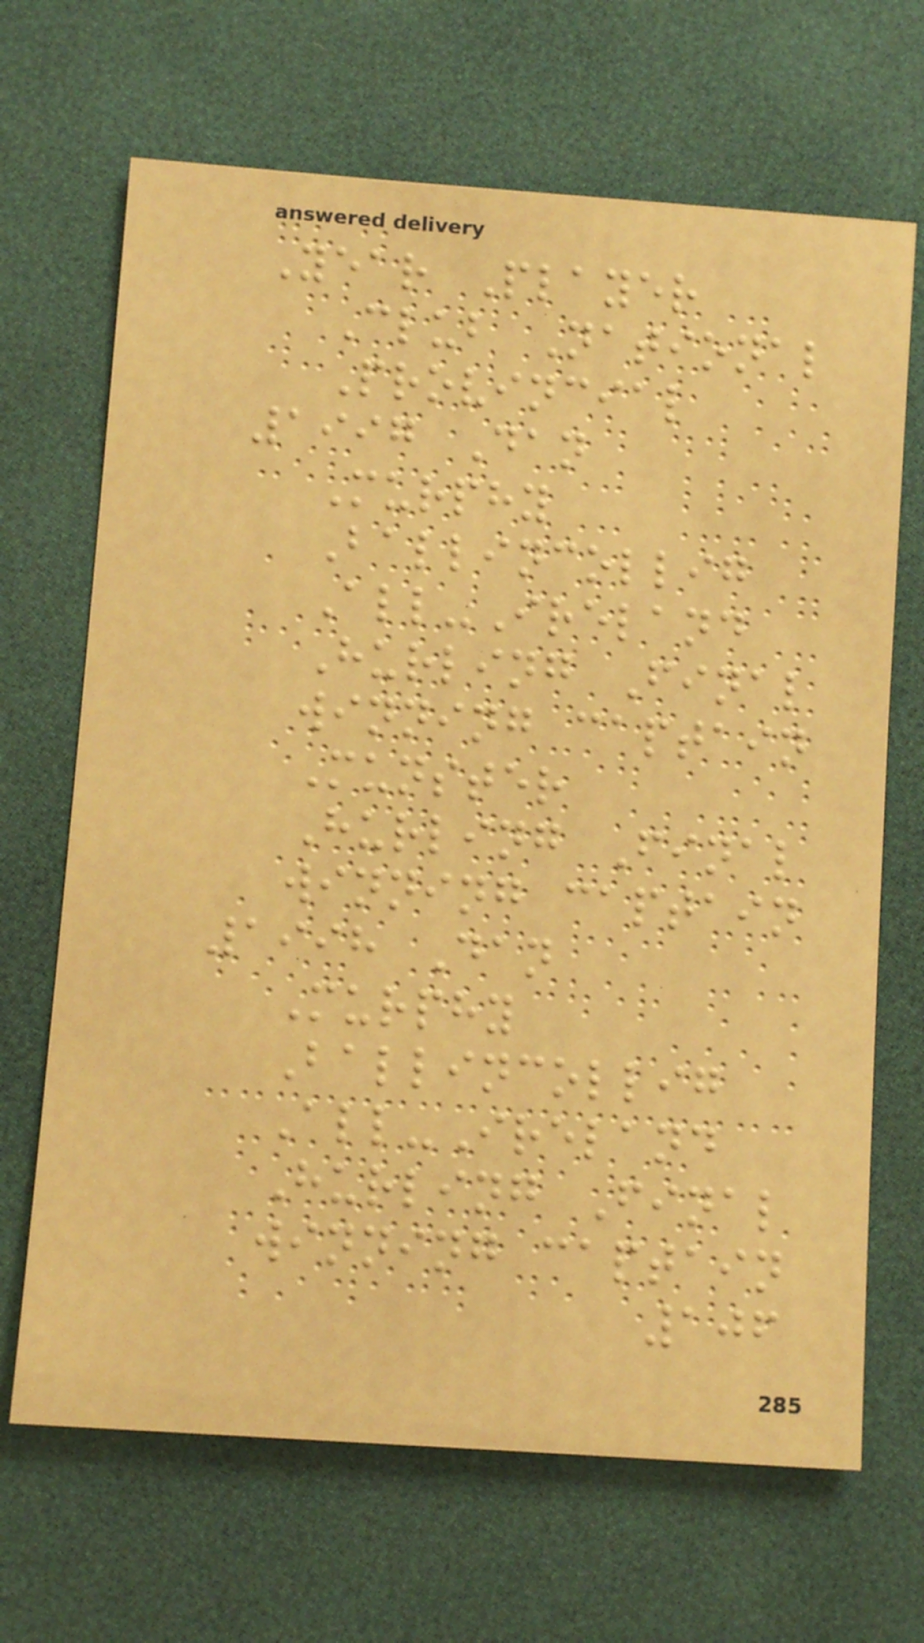Year Player
Club National
Provincial
1997 Dan
Murphy
Ballincollig
All-Ireland
Hurling Final
winning captain
Munster
Hurling Final
winning captain
1998 Dan
Murphy
Ballincollig
All-Ireland
Hurling Final
winning captain
106
